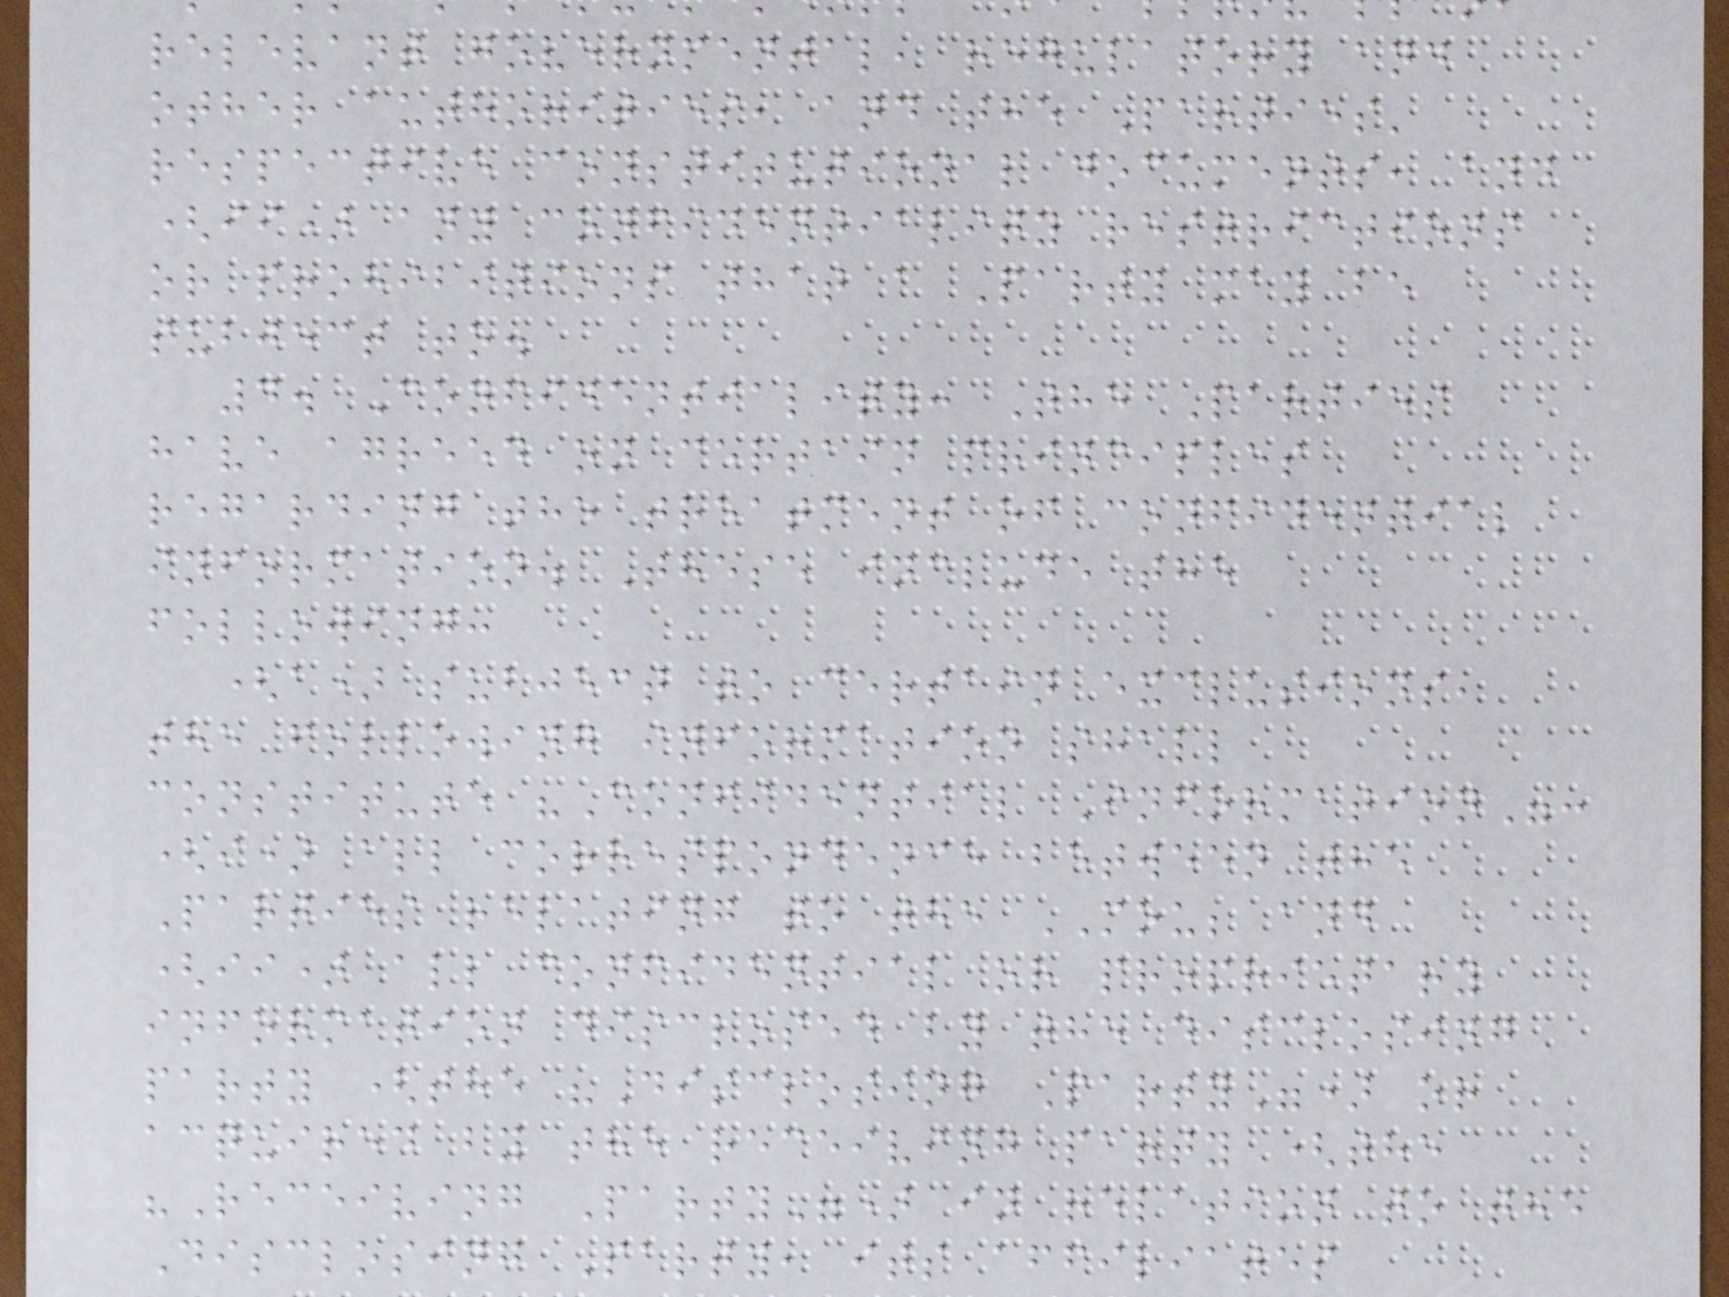relevant governmental, regulatory and
other authorities, and the Parties'
respective constitutional documents, and
(ii) any confidentiality restrictions
or prohibitions that a Party may be
subject to.
4. Confidentiality: The Parties
have agreed on certain principles
regarding the treatment of confidential
information. These include the
following:
(a) subject to certain exclusions,
the following information shall
constitute "Confidential Information":
(i) all correspondence between the
Parties relating to the MOU; and
(ii) all confidential or proprietary
information disclosed by the disclosing
party (the "Disclosing Party") or
acquired by the receiving party (the
"Receiving Party") in relation to the
Disclosing Party, its affiliates
